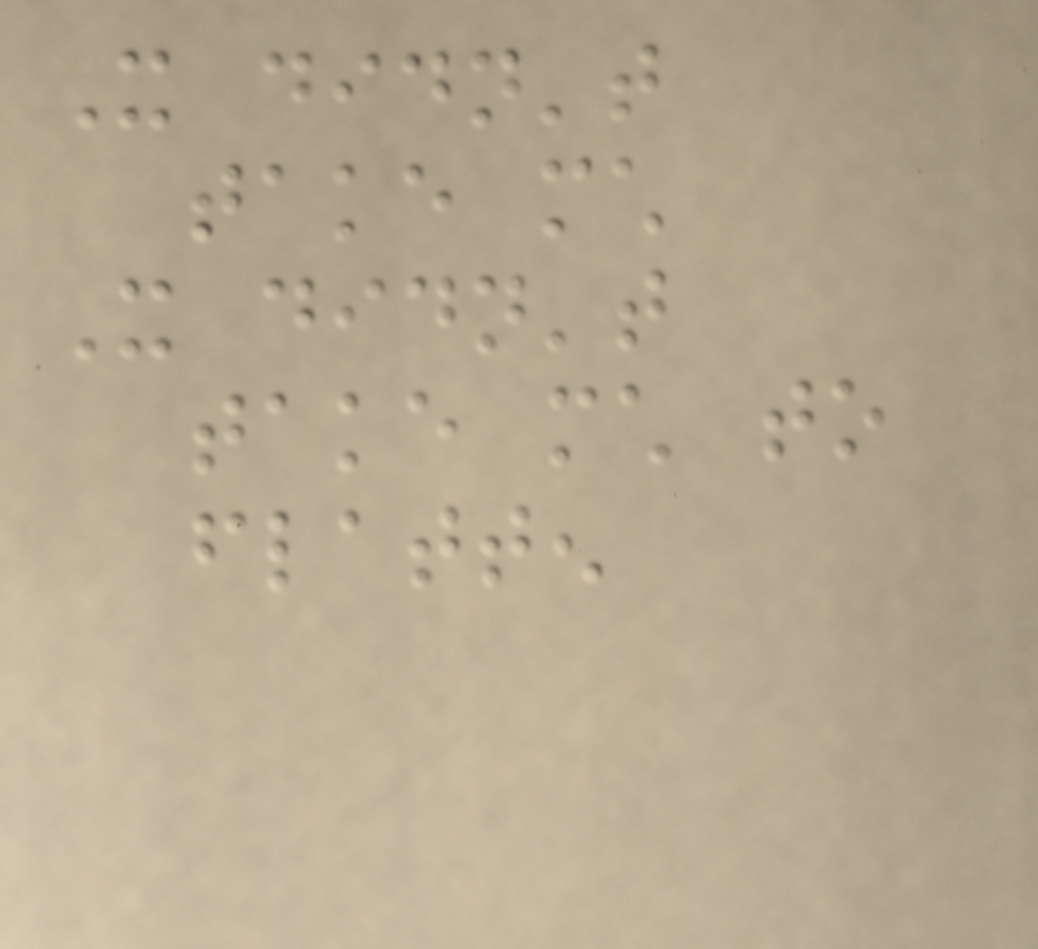It didn't
take much
It didn't
take much to
flatten
